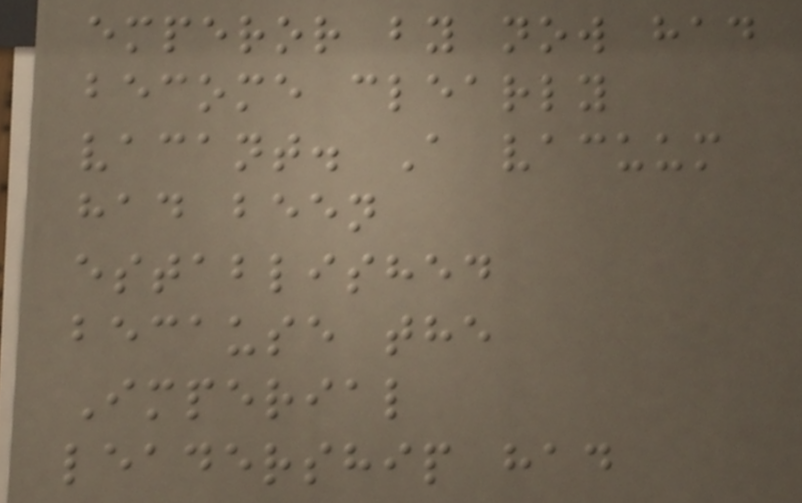emperor by now had
become clearly
vacant. A vacuum
had been
established
because the
Imperial
leadership had
